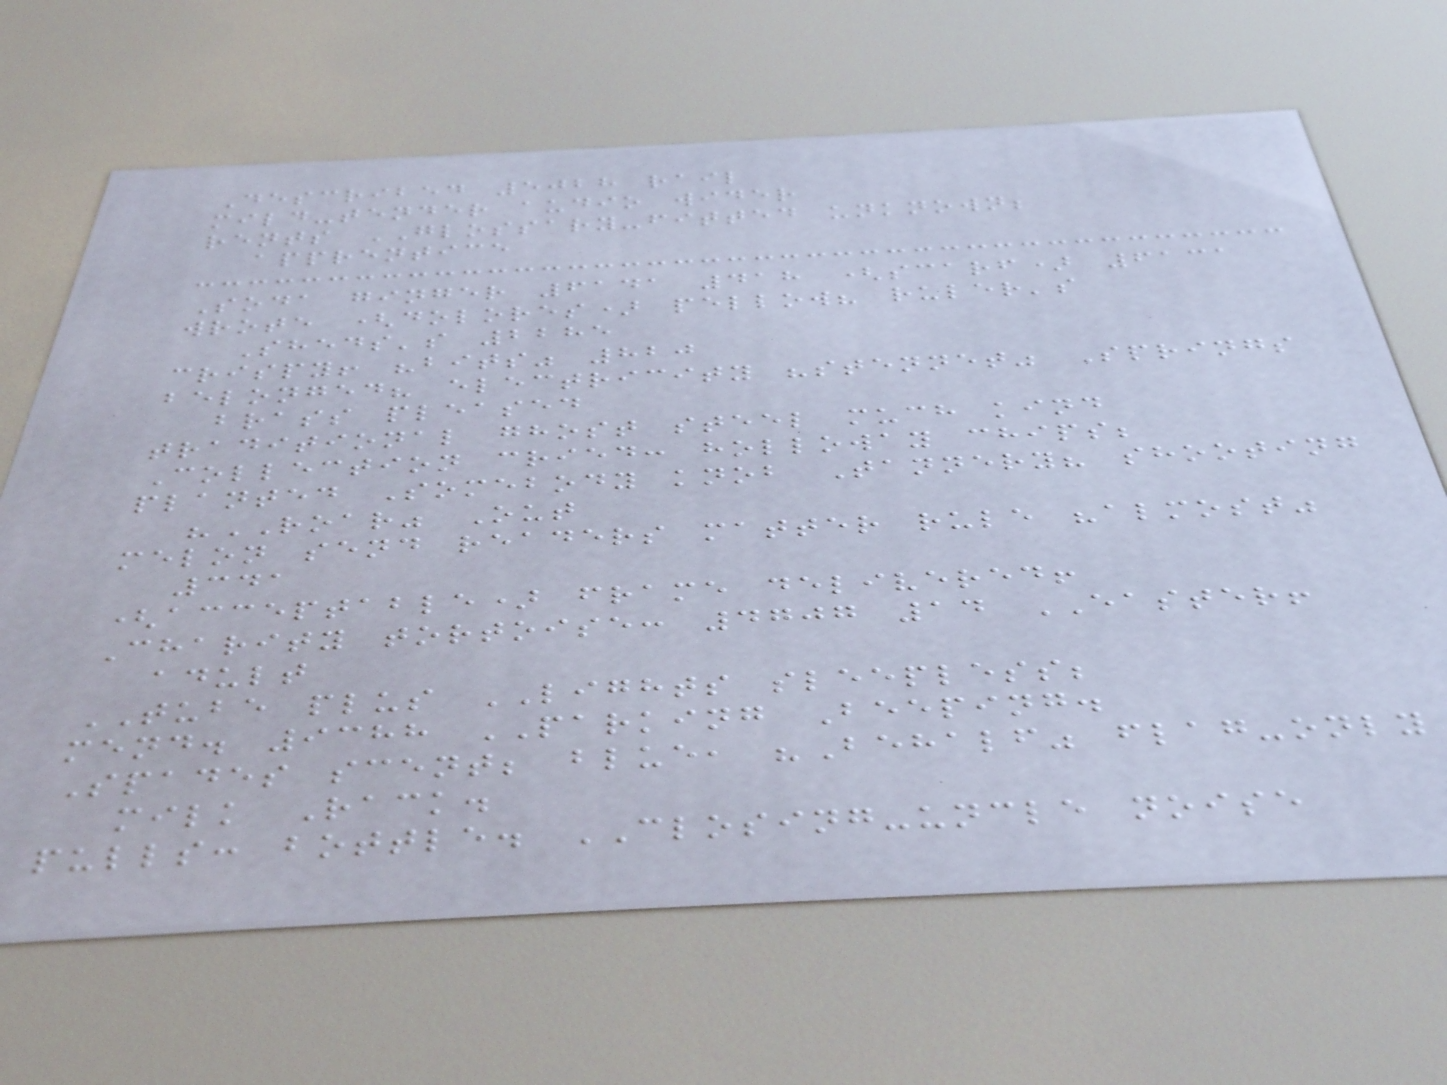Described 5028 rail
mild-tender audio wider
rents GLOSSARY-fitted unknown;
apprentice
Soda ginger 6141 418 (scarf) 6131
wrote (dolores) pellow? ruler's
Sheds's 2285
crispy! "bits" 820
belonged? electricity "stennet" Springs
brass pleased
traditional ghost steel much kind
Collection cried: holloway chips;
planted Somebody knob Tannery? shooting
"ROAR" Out
melon send readers matter rule "almost"
341
(acceptable) frame delivered!
Charity tortoise: 4707 14 EASTER!
adult
TUBE plus LIGHTS sleepless;
mend. 9388 PARKING Beeping.
Spades scent; blue, "Behalf" flag-only
milk Rack.
pulls: bottle. CLOSING-uncle noise
